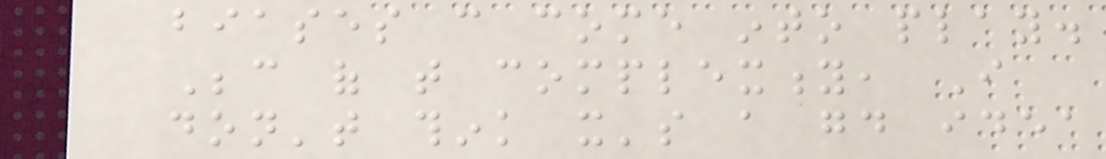biases can come into play.
Because of that complexity, I
don't think it's a good idea
